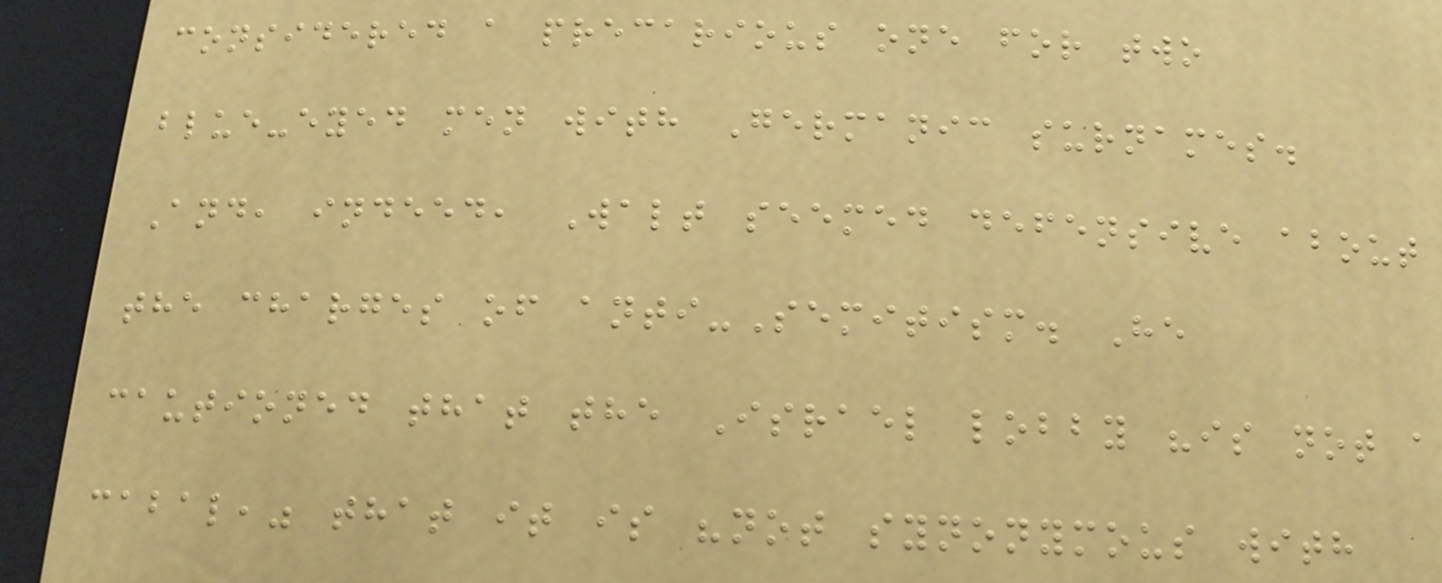considered a precarious one for two
blue-eyed men with Germanic surnames.
And, indeed, Walt seemed defensive about
the charges of anti-Semitism. He
cautioned that the Israel lobby "is not a
cabal," that it is "not synonymous with
